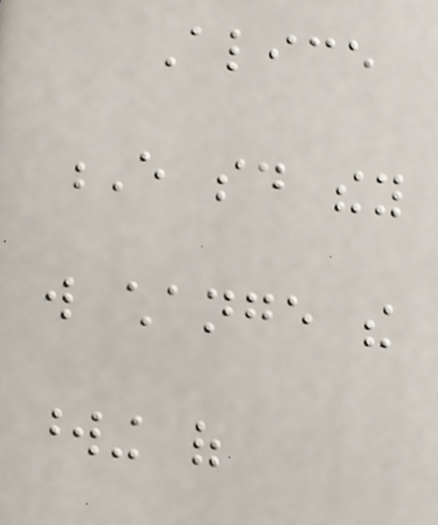Alice
E said they
will change the
wording of
